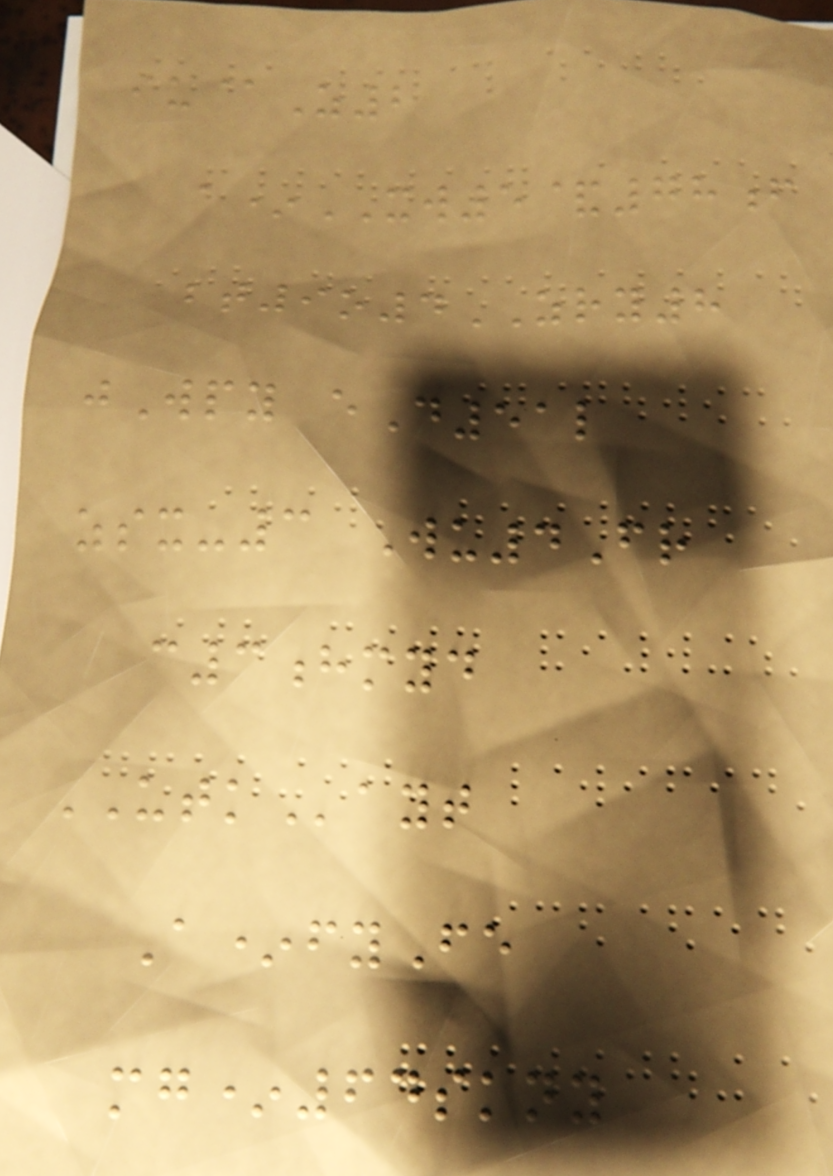iu@Z2
a*XW5&78f
bt9o4ZRY8
jWpy eD51l
zsx-3 Wu4Fr
c3hmyd
UTKayt
A*fyFe
mg*64skny
